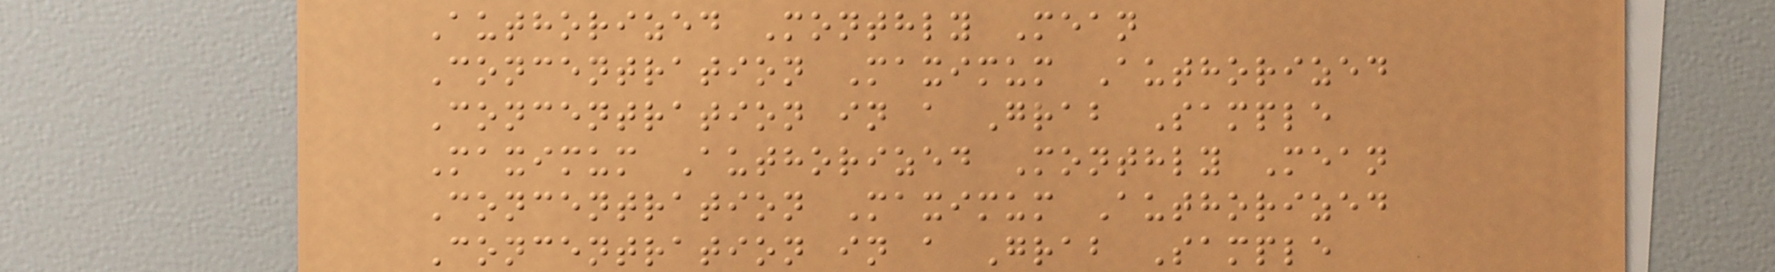Authorized Monthly Mean
Concentration Maximum Authorized
Concentration in a Grab Sample
Maximum Authorized Monthly Mean
Concentration Maximum Authorized
Concentration in a Grab Sample
